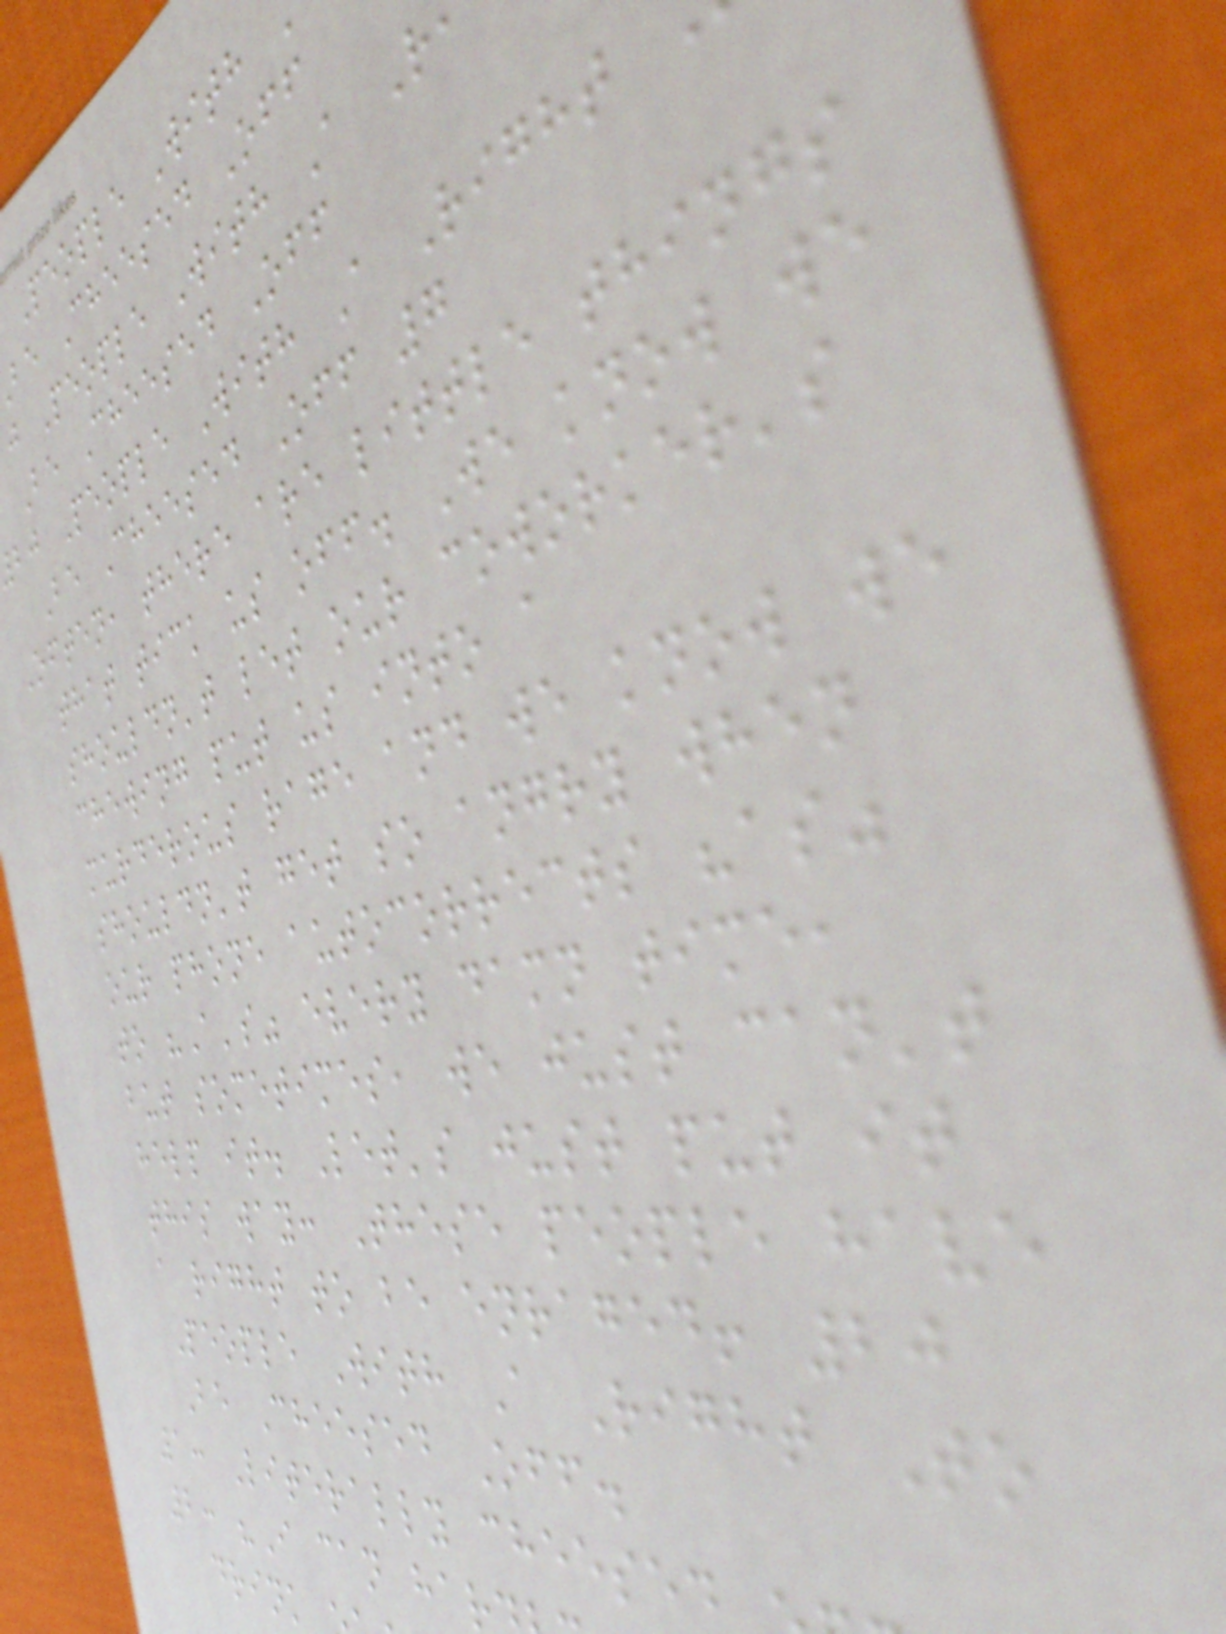People With
be Cheesed Off
j People With A R
Be Cheesed Off
bj People With A Right
Be Cheesed Off 7
Often, there are little things
that tick us off. We know we
shouldn't let our coworker's
chewing put us into a
murderous rage and we know we
shouldn't get so angry when
our phone autocorrects "as"
to "A's" every damn time,
but sometimes, we just can't
help it. Let's just put it
this way: These people have
a right to be enraged! 20
People With A Right To
Be Cheesed Off.
1: Literally cheesed
2: "I can har
